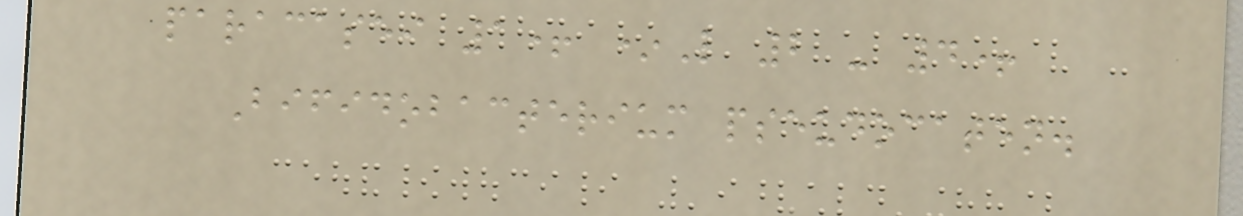paracasei 1+ *L 2 - 4+
Bifidobacterium pseudocaten.
